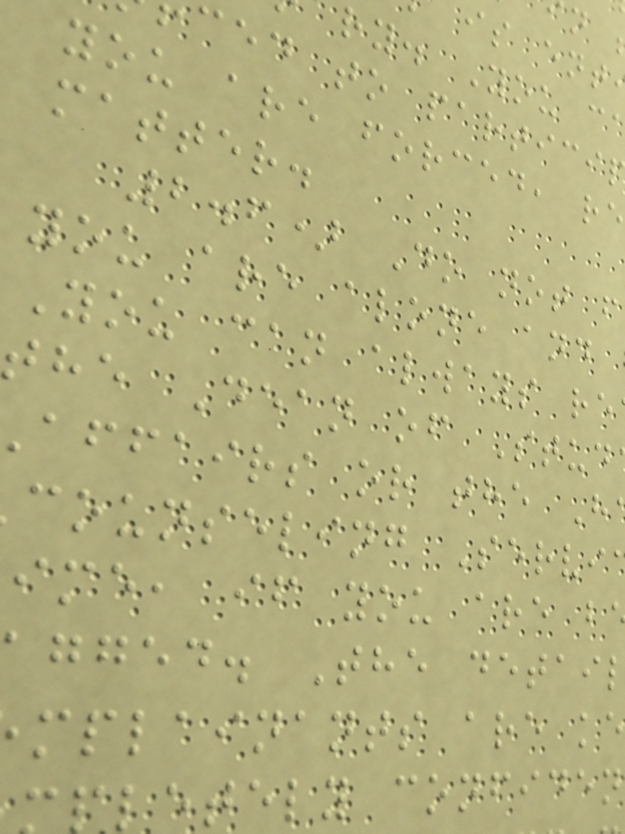is ent
ry. You c
ced to partici
you are forced, re
matter.
2.6) Do not f
you are alone and
You can always re
the Dean of Stud
affairs or the H
counseling Servi
ime, if you are b
gged. The detai
mplainants are ke
letely confiden
